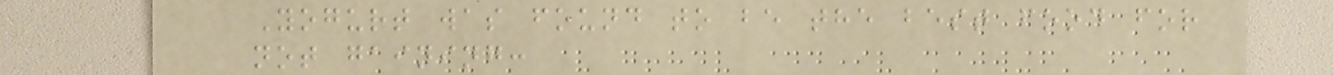Yogurt was found to be the best food for
not gaining:
